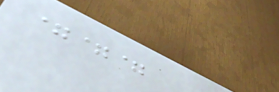===
